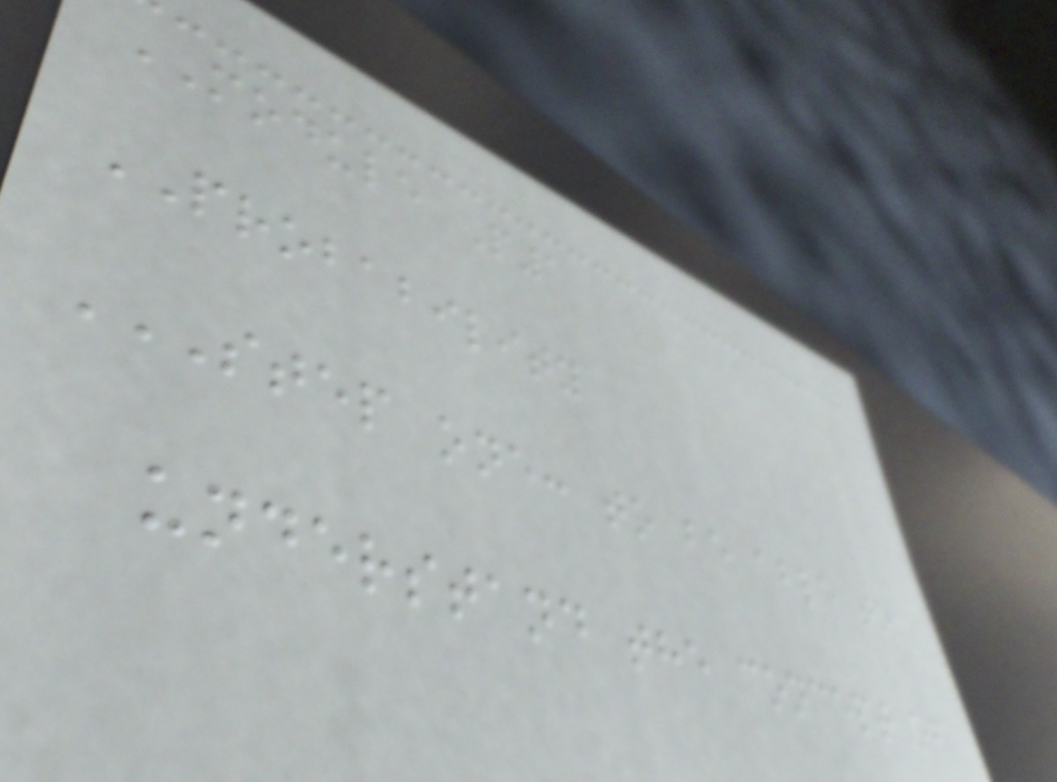MODULE P1
PROBABILITY
STEP ONE: TO BE ABLE TO
UNDERSTAND THE CONCEPT OF
